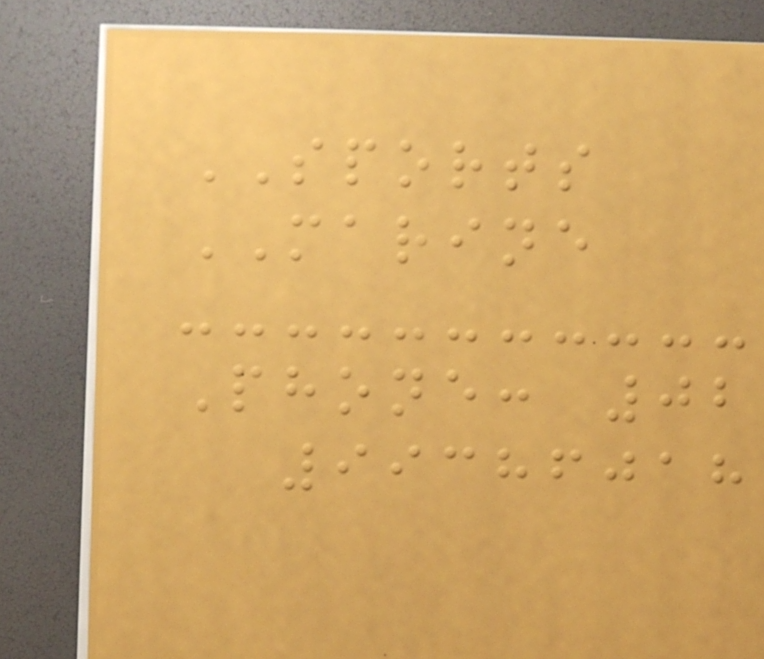SPORTS
MARINE
Phone: 02
99386018
